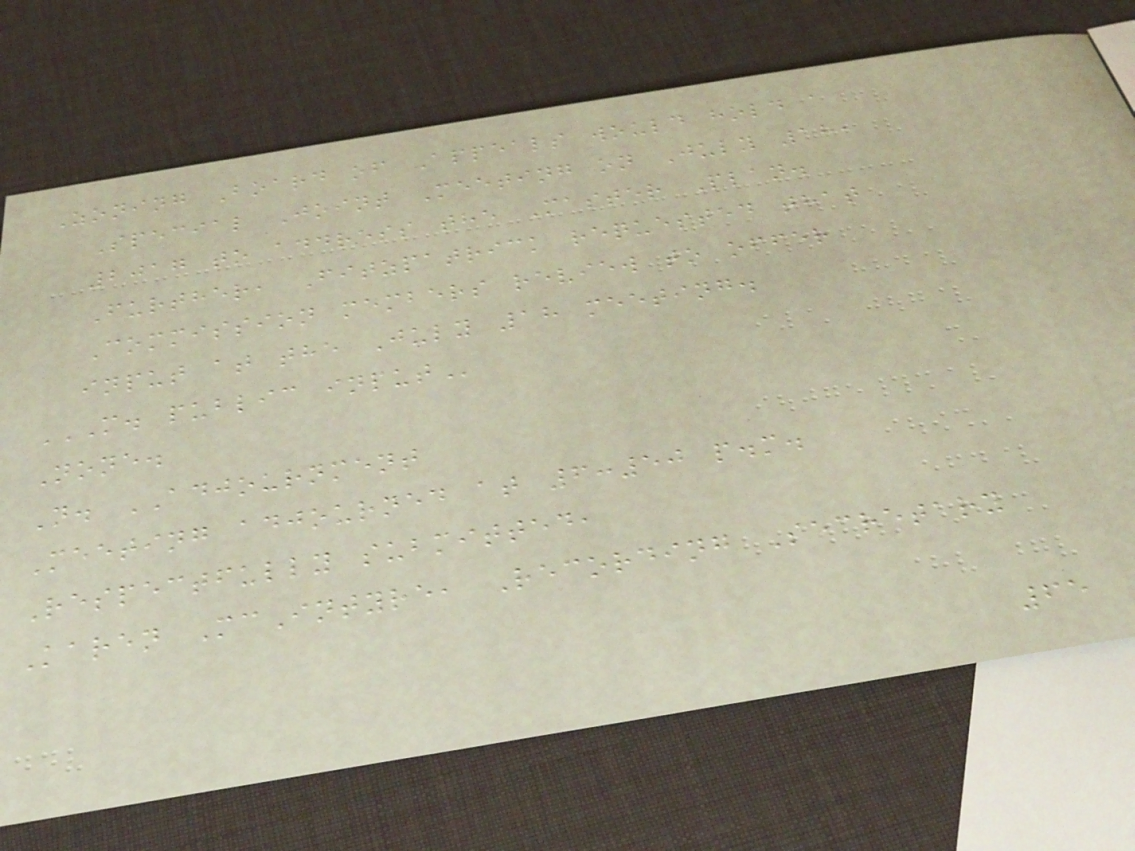Zoning Board of Appeals would hold a
Special Joint Meeting on July 18,
2017 to address the Master Plan.
Further, Fitzpatrick requested that
Commission members review to offer
input at the July 18 meeting.
M. PUBLIC INPUT
None.
N. ADJOURNMENT
Meeting adjourned at 6:50 p.m.
Respectfully submitted,
Karen McIntyre, Recording Secretary
65
